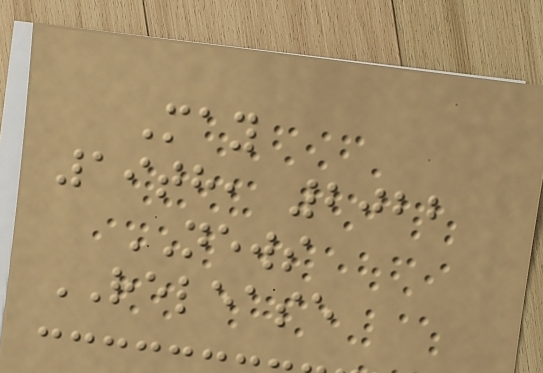May
19th, 2022
NEWS
RELEASE
